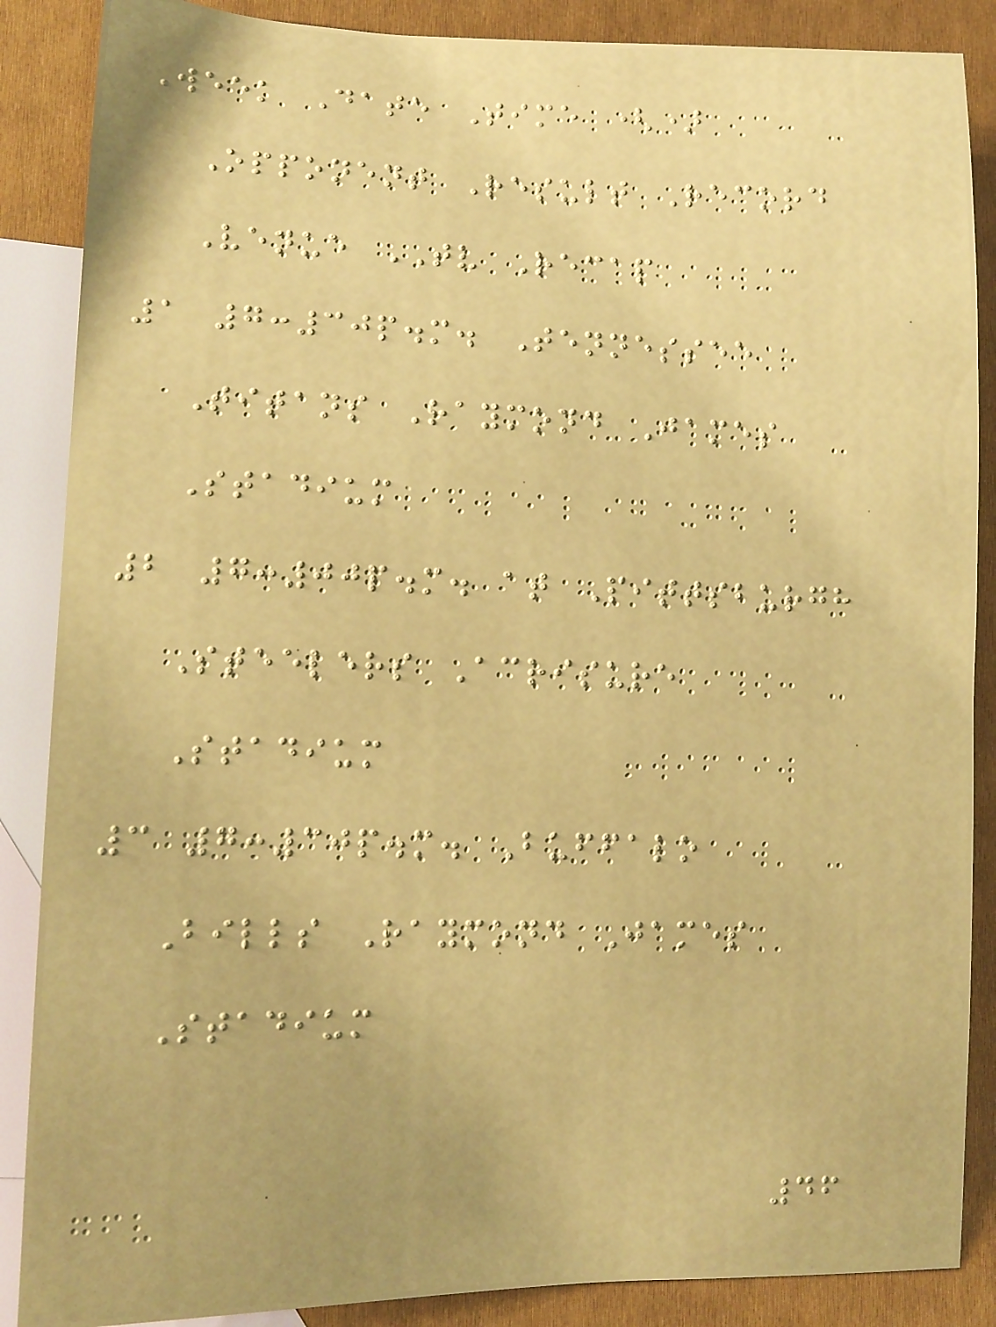Week Date Time ()
Opponent Result Record
Venue TV Recap
1 7:30p.m. Tennessee
Titans Raymond James
Stadium
2 7:00p.m. at Pittsburgh
Steelers Acrisure
Stadium
3 7:30p.m. Buffalo
Bills Raymond James
Stadium
46
